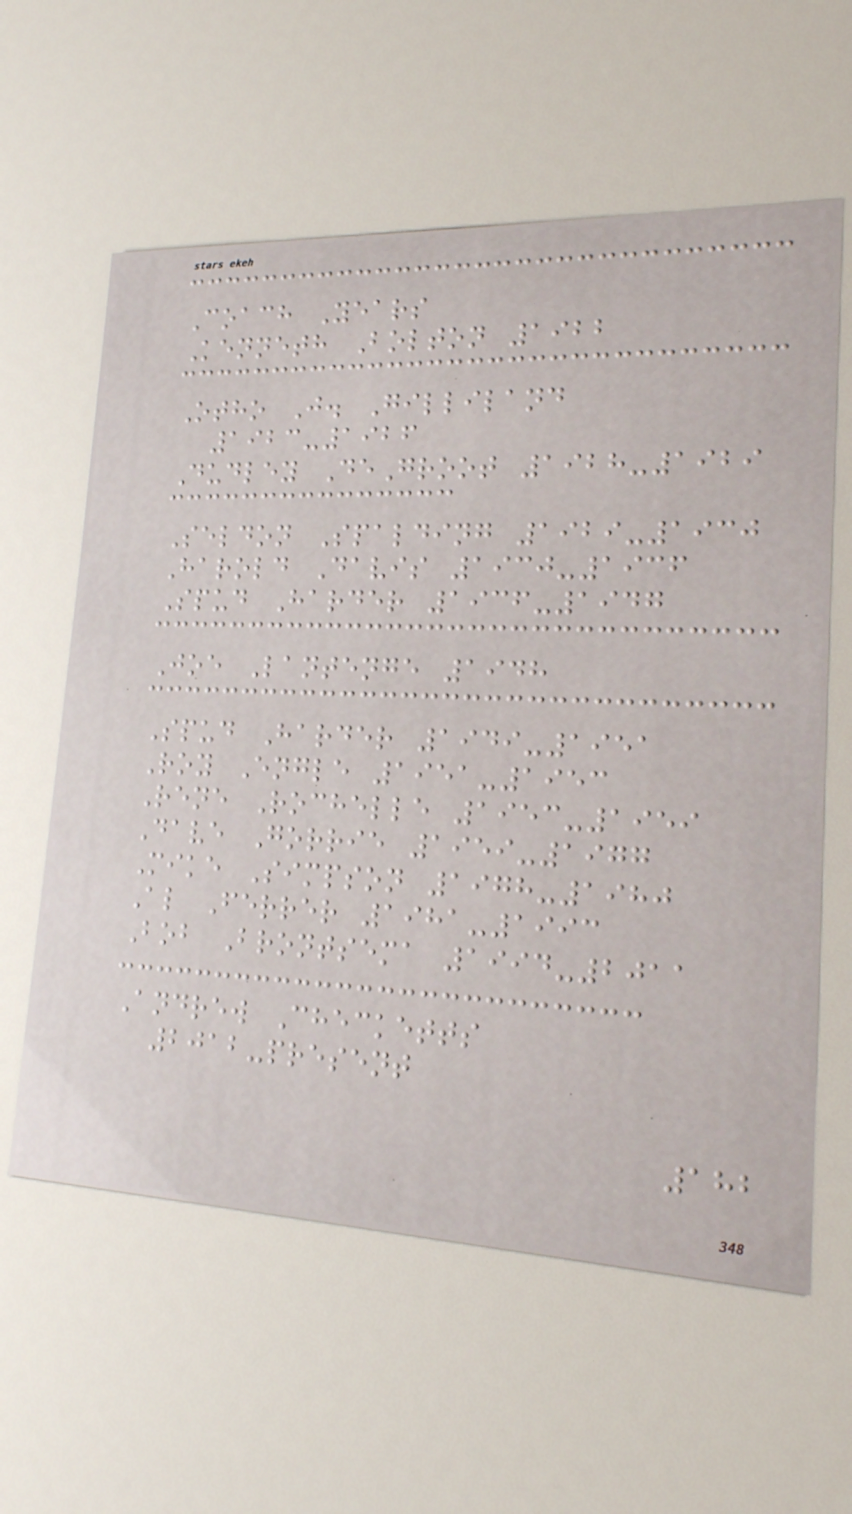Coach Years
Kenneth Bolton 1922
Otho J. Gilliland
1923-1926
Dudley DeGroot 1928-1929
Seldon Spalding 1929-1930
Harold Davis 1930-1936
Spud Harder 1936-1947
Joe Lantenge 1948
Spud Harder 1949-1951
Roy Engle 1951-1953
Rene Rochelle 1953-1959
Dave Gorrie 1959-1977
Mike Simpson 1978-1980
Al Ferrer 1981-1993
Bob Brontsema 1994-2011
Andrew Checketts
2012-present
182
